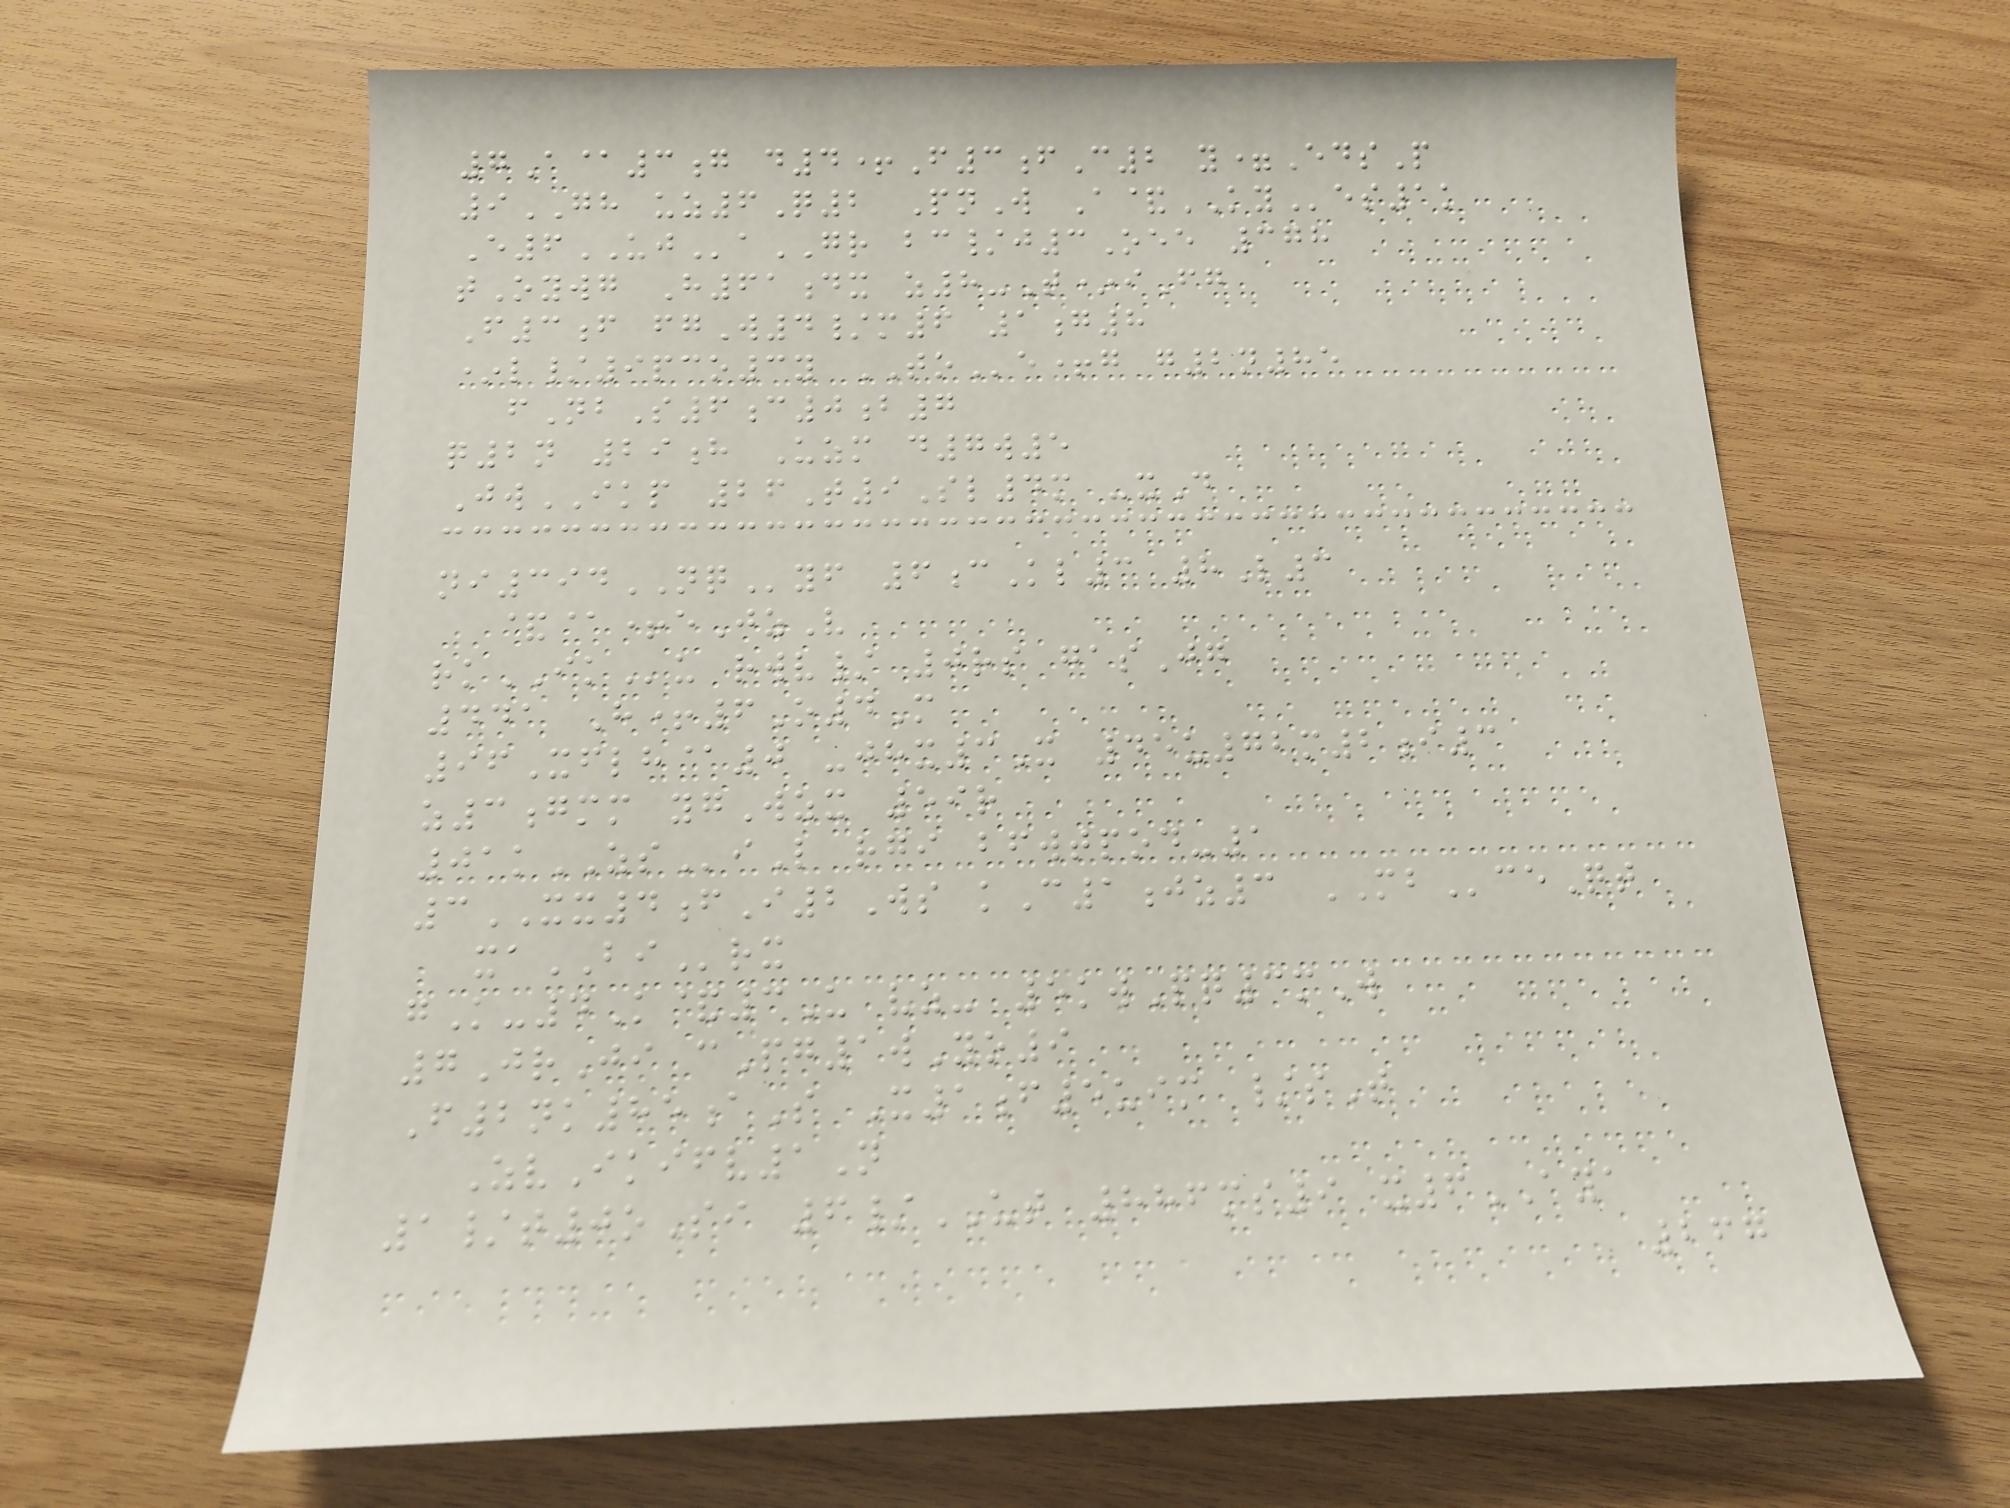7A@3g d4+F3fC2 y=EdsP
9GH uz6Q2 PnW A&KYes1k
E6UJaGR bc/j3Oee 378
tOywg H61dx z8-T*iFg
F3f fgW4/m6 1g8
*l/9pco3y TOe+g g2n85
fNbS6c0b7
q2n 29h Uzm d7w5
JwIKP 26T9Sl4m -xD
ni394NQyf 6cKl3 8L3
&@+eJzV
rkIKu rwv/ 0rs gasJg
441 H+6O4M
96Xflh@0 -jhx3X 45u72m2i3
z3gmm ygWzx 59r
01kZSiL rgi bfwtpod-1
3XX4fI2Ws kC1jz3 MBceQt
xaBIrx
gK-4K&3U vz- 5kwPq3mW
7JrJi cPg1wYo9
F2nk85aS X1f5uim /sT
ZvIkifv1N
1/t0oSi 6/UT 886ms9 x6AYA
267
